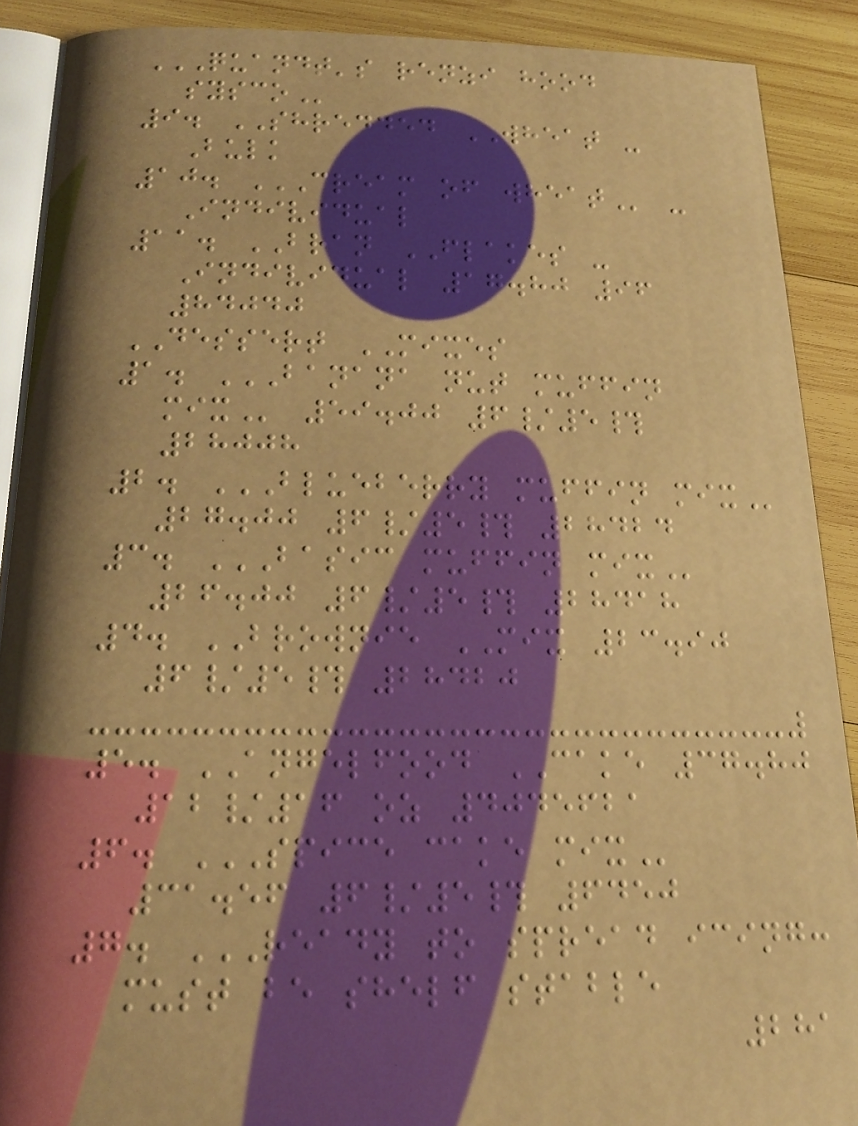QUANDT'S RENZI HOOD
SYSCO
9. SHREDDED WHEAT -
Bulk
10. CREAM OF WHEAT -
Individual
11. BRAN FLAKES -
Individual 17.80 96
84040
DESSERT MIXES
1. BANANA NUT MUFFIN
MIX 59.00 6/5#
28008
2. BLUEBERRY MUFFIN MIX
27.00 6/5# 28424
3. BASIC MUFFIN MIX
26.00 6/5# 28418
4. BROWNIE MIX 23.90
6/5# 28420
5. ANGELFOOD CAKE 37.80
12/16 oz 4045621
6. SPICE CAKE MIX
31.56 6/5# 6450
7. READY TO SPREAD ICING:
MUST BE SHELF STABLE
281
